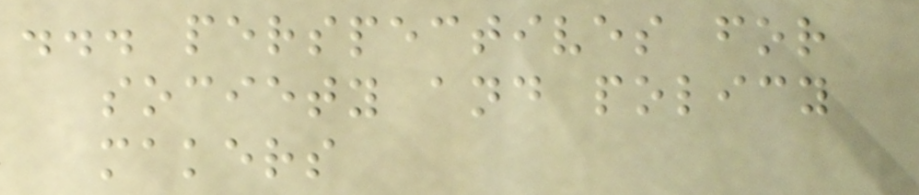... perspectives for
society and policy
makers
